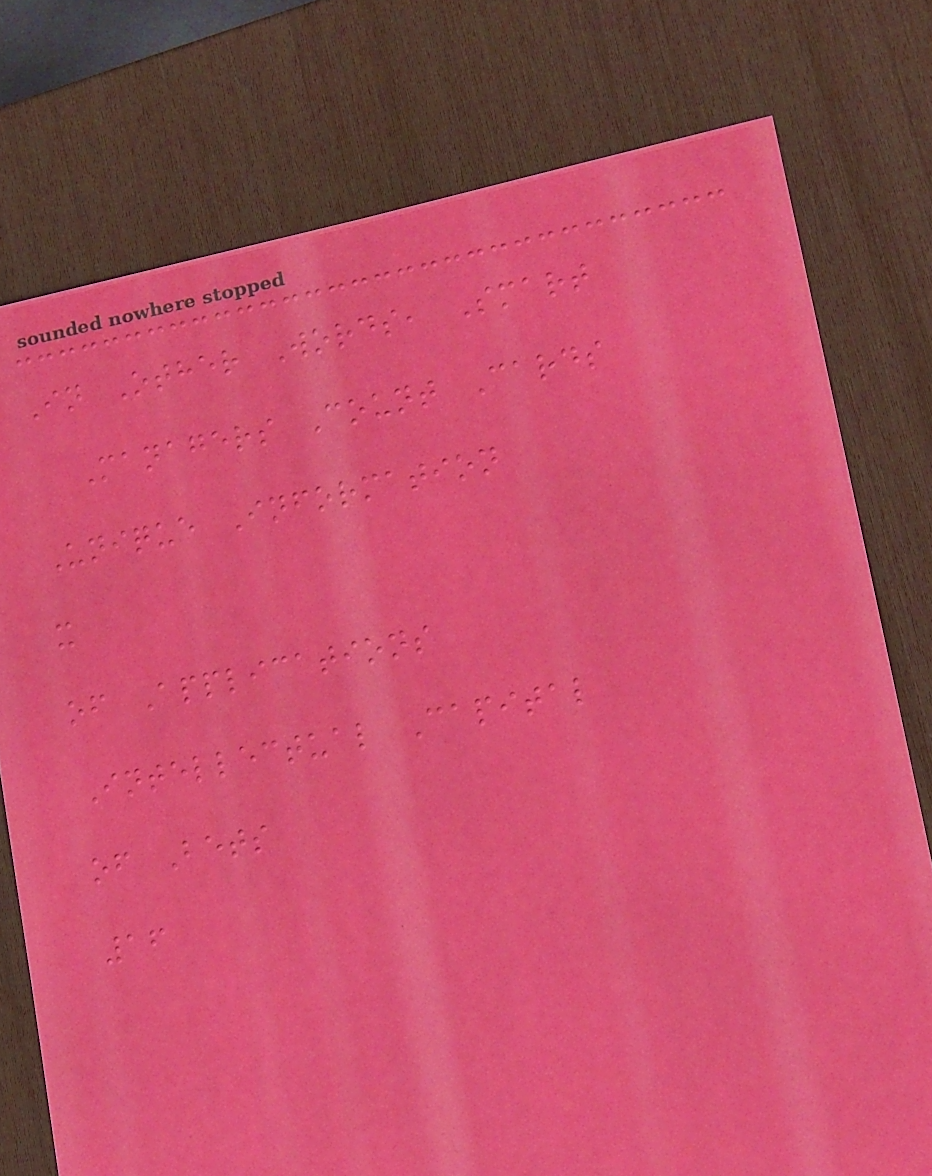In Other Words, Smart
Managers Count Cards
Unique Information
x
of Applications
Intellectual Capital
of Bets
16
